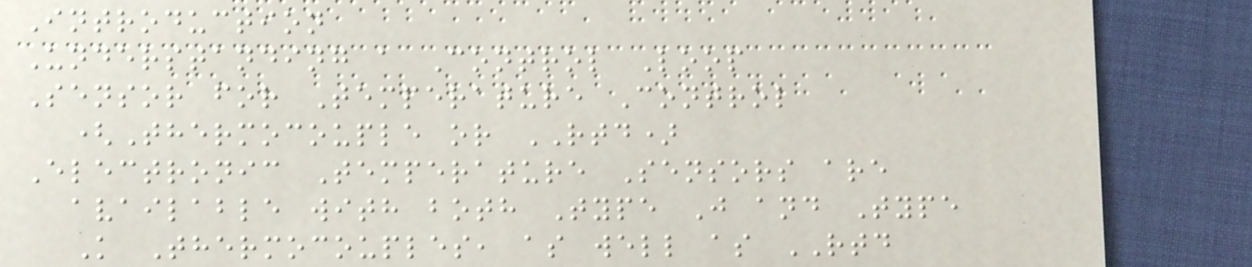Introduction
Understanding a Control Loop
Sensor for Temperature Control
(Thermocouple or RTD)
Electronic Temperature Sensors are
available with both Type J and Type
K Thermocouples, as well as RTD
